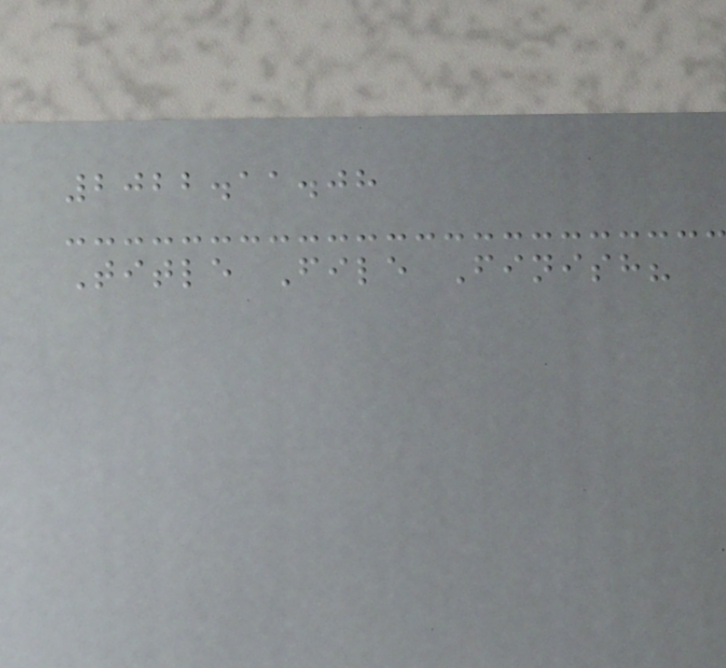2022.11.08
Title File Finish?
